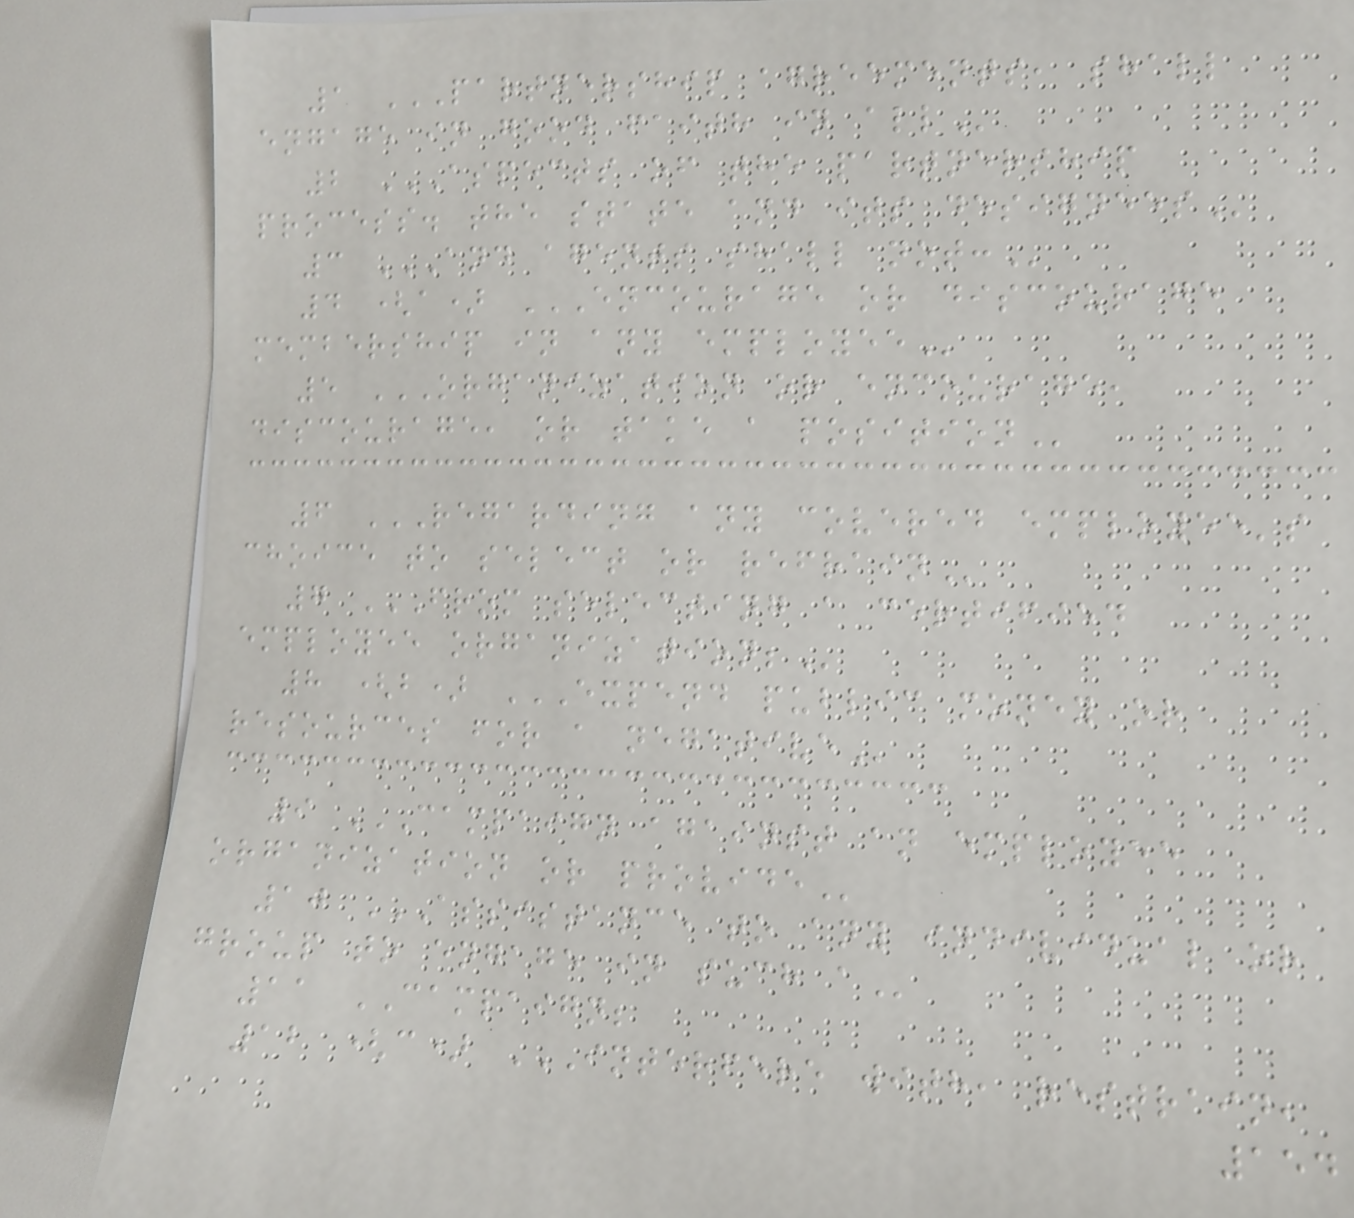1 PARTNERSHIP AGREEMENTS, SHALL
ENGAGE IN GOOD FAITH IN ALL
2 ASPECTS OF THE PARTNERSHIP
PROCESS. THE STATE AND ITS DESIGNEES
3 AND AGENTS SHALL NOT:
4 (a) ENCOURAGE OR DISCOURAGE
MEMBERSHIP IN ANY EMPLOYEE
5 ORGANIZATION OR ENCOURAGE,
DISCOURAGE, OR TAKE A POSITION
6 REGARDING ANY COVERED EMPLOYEE'S
CHOICE TO SELECT OR REFRAIN
7 FROM SELECTING A CERTIFIED
EMPLOYEE ORGANIZATION;
8 (b) EXPEND PUBLIC MONEY OR
RESOURCES FOR A NEGATIVE
9 CAMPAIGN AGAINST AN EMPLOYEE
ORGANIZATION OR PROVIDE
10 ASSISTANCE TO ANY INDIVIDUAL OR
GROUP TO ENGAGE IN SUCH A
11 CAMPAIGN;
12 (c) INTERFERE WITH, RESTRAIN,
154
